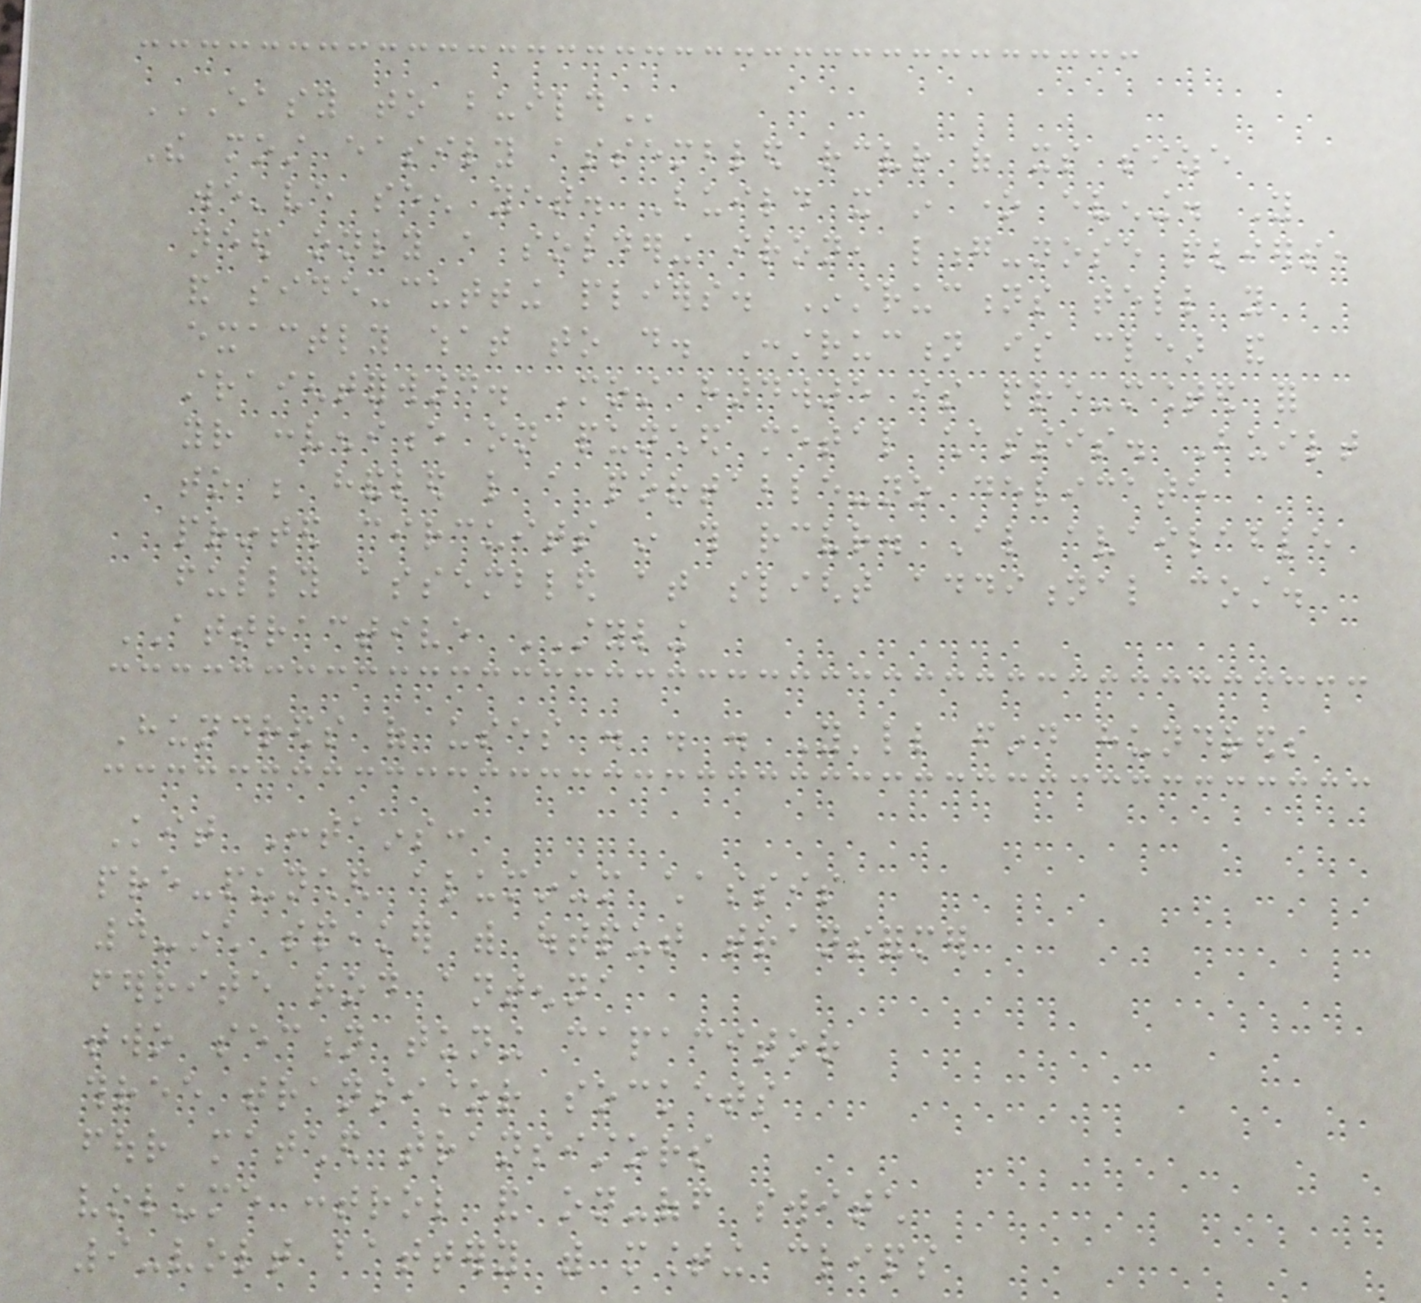EASY TO BUILD
The most easily assembled receiver of its size
we've seen yet. Build it in one evening. You
need only a soldering iron, long-nose pliers,
and side-cutting pliers. Instructions tell you
exactly what to do. Construction is clear and
straightforward. Most hardware is pre-mounted for
your convenience on punched metal chassis. Built
to be handled like a portable-no delicate
printed circuits in this receiver. Also available
fully assembled at slight additional cost.
ATTRACTIVE STYLING
Hundreds of uses . . . You'll find hundreds
Kit Contains:
pre-punched aluminum chassis
4-inch speaker with output transformer
ferrite rod antenna
two section tuning capacitor
three transistor sockets
four matched transistors
volume control and on-off switch
9-volt battery with mounting clips
